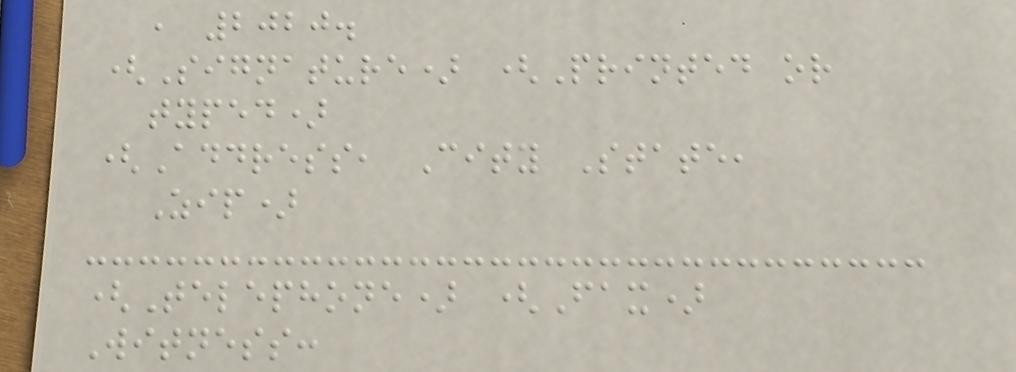, 2020.
(Signature) (Printed or
typed)
(Address, City State,
Zip)
(Telephone) (Fax)
Witness:
